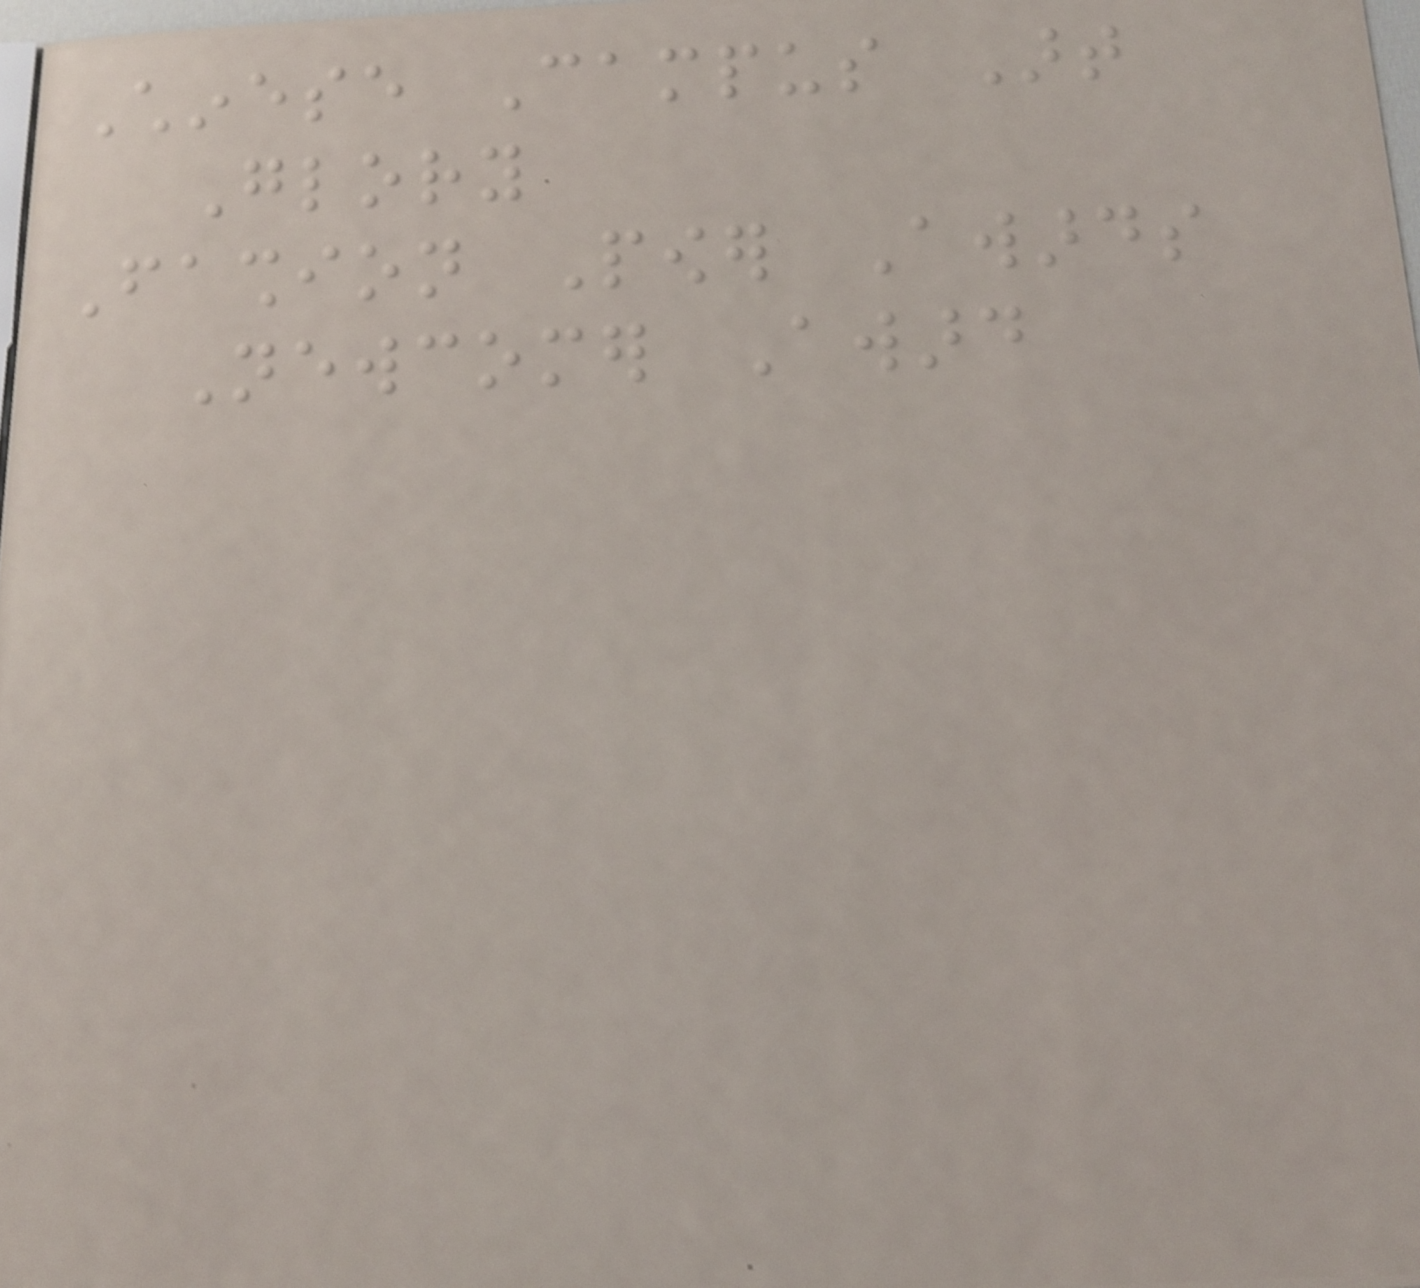Chinese Campus Art
Glory
Fashion Power Awards
Newcomer Award
